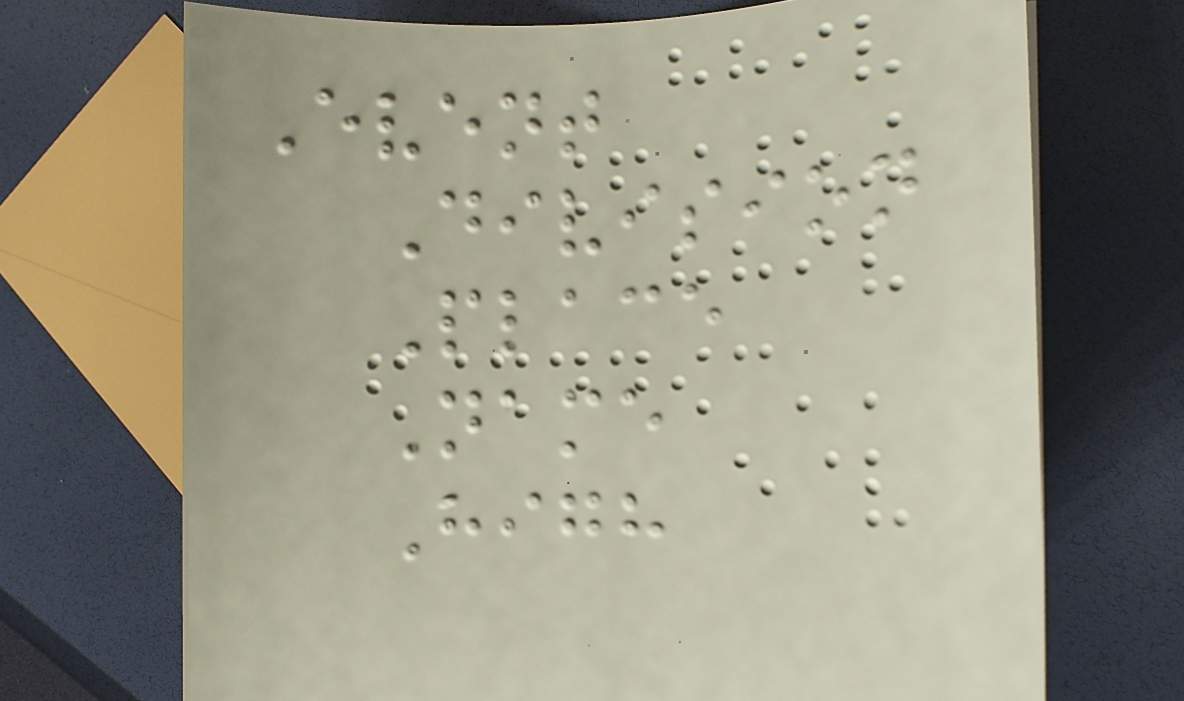Event
Division
Place
Name
High
